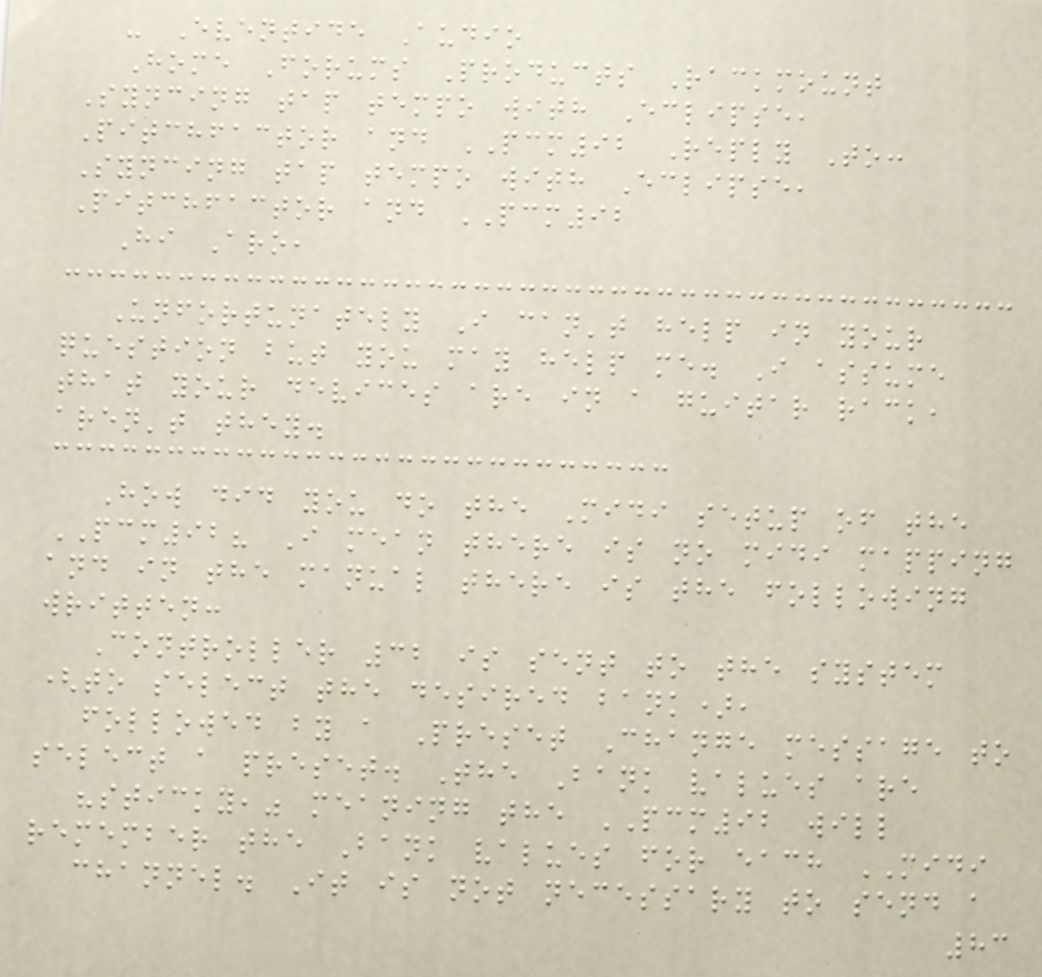- Eventide Audio
Home Forums Products Rackmount
Syncing tap tempo with Eclipse,
Pitchfactor and PCM92 Reply To:
Syncing tap tempo with Eclipse,
Pitchfactor and PCM92
Hi Aro,
Unfortunately I can't help in your
question but you may help me. I assume
that your devices are in a guitar rack,
aren't they.
How did you do the Midi setup of the
PCM92? I mean there is no midi mapping
and in the manual there is the following
written:
Controller 32 is sent to the system
(to select the desired bank),
followed by a Preset Change message to
select a preset. The Bank values are
"sticky," meaning the PCM92 will
remember the Bank values for each MIDI
channel. It is not necessary to send a
83
